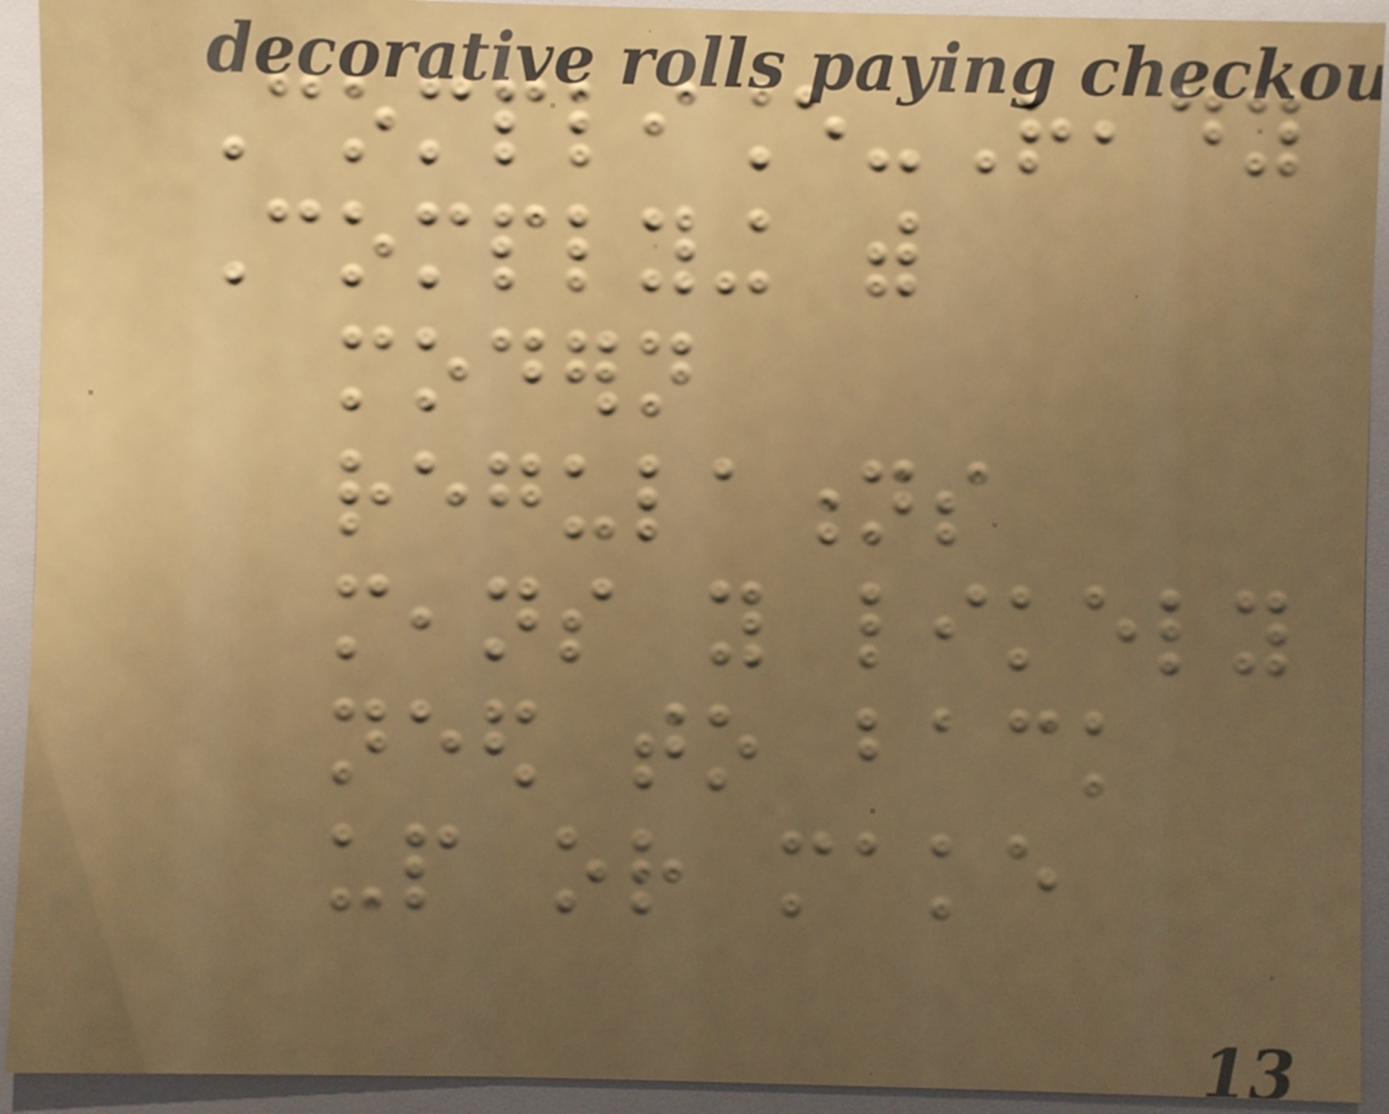Compliance-Ready
Complying with
modern
regulations
means you likely
need to back
up or make
